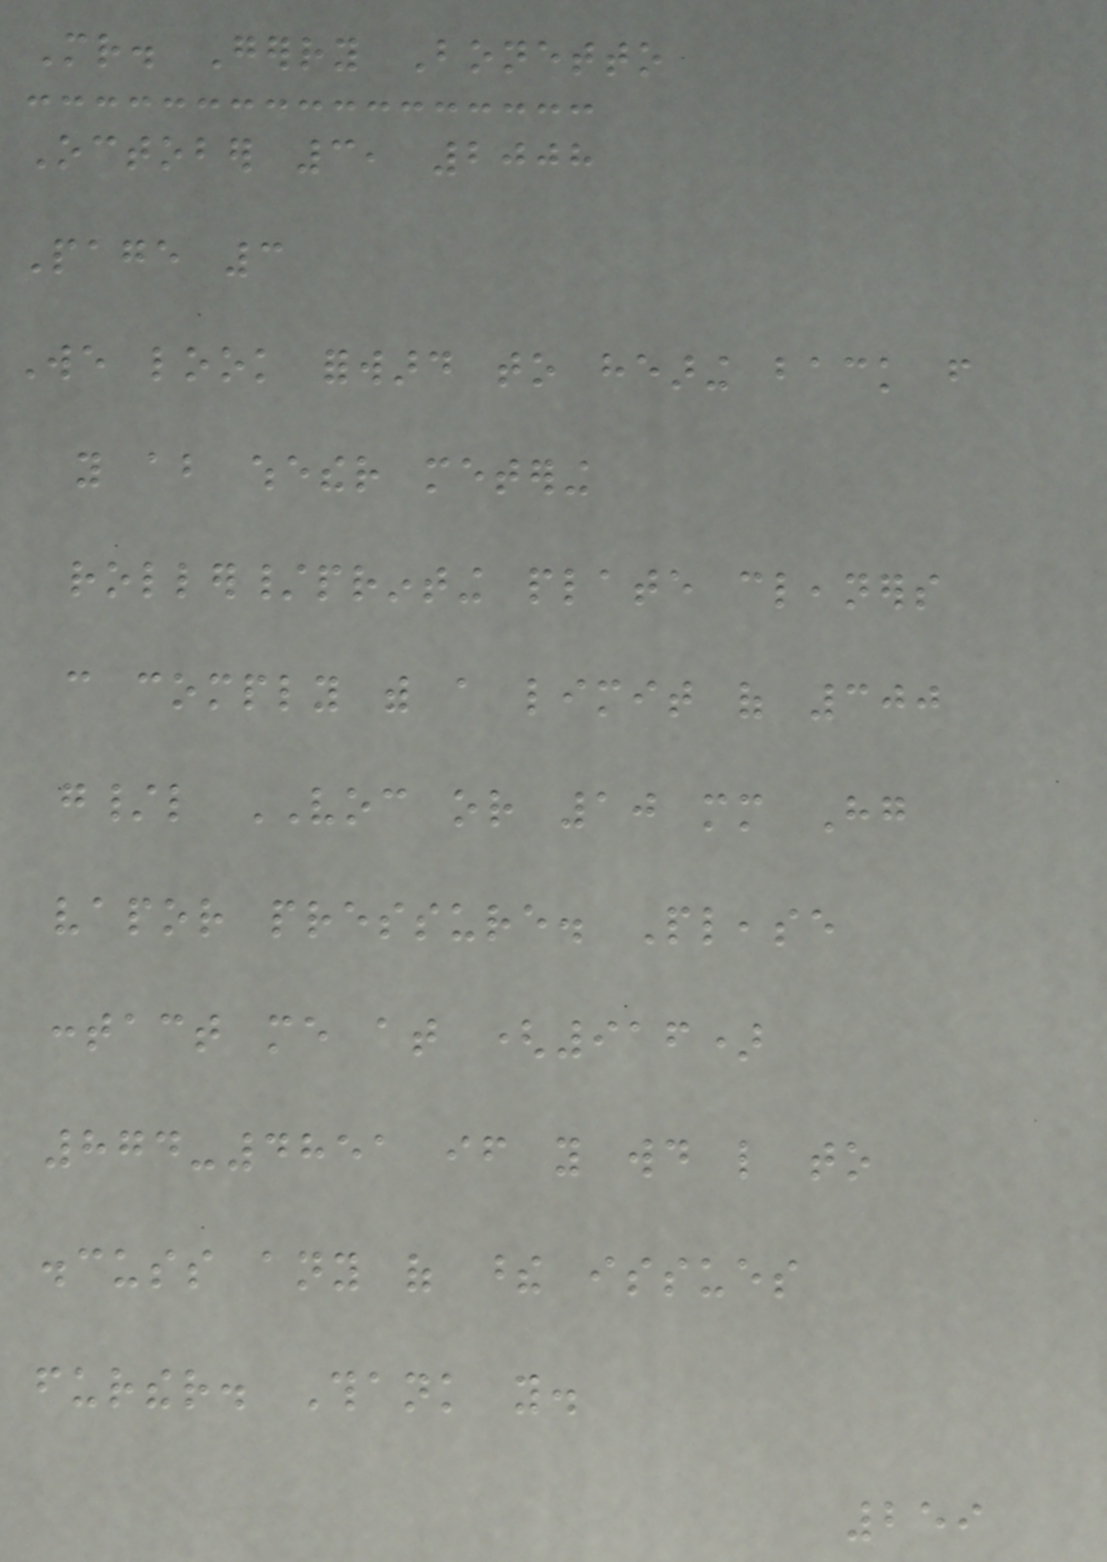Mr. Gerry Bonetto
October 3, 2008
Page 3
We look forward to hearing back from
you about whether metering
roller/printing plate cleaners
can comply with a limit of 300
g/l VOC or 10 mm Hg
vapor pressure. Please
contact me at (916)
874-4851 if you would like to
discuss any of these issues
further. Thank you.
259
